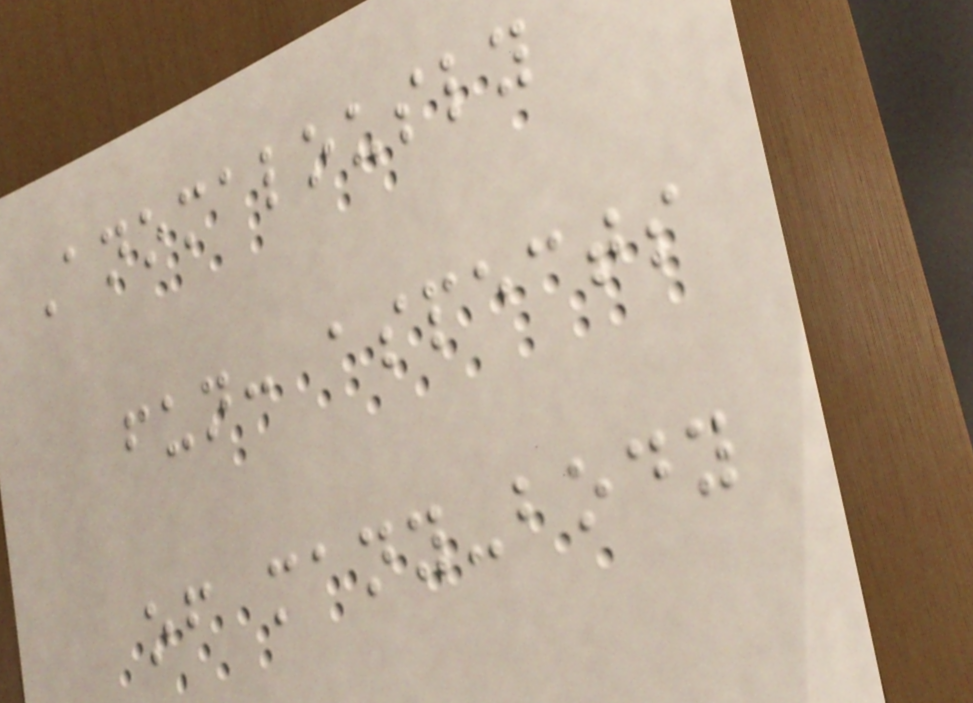Anomalously
fun: aspects
of many-body
